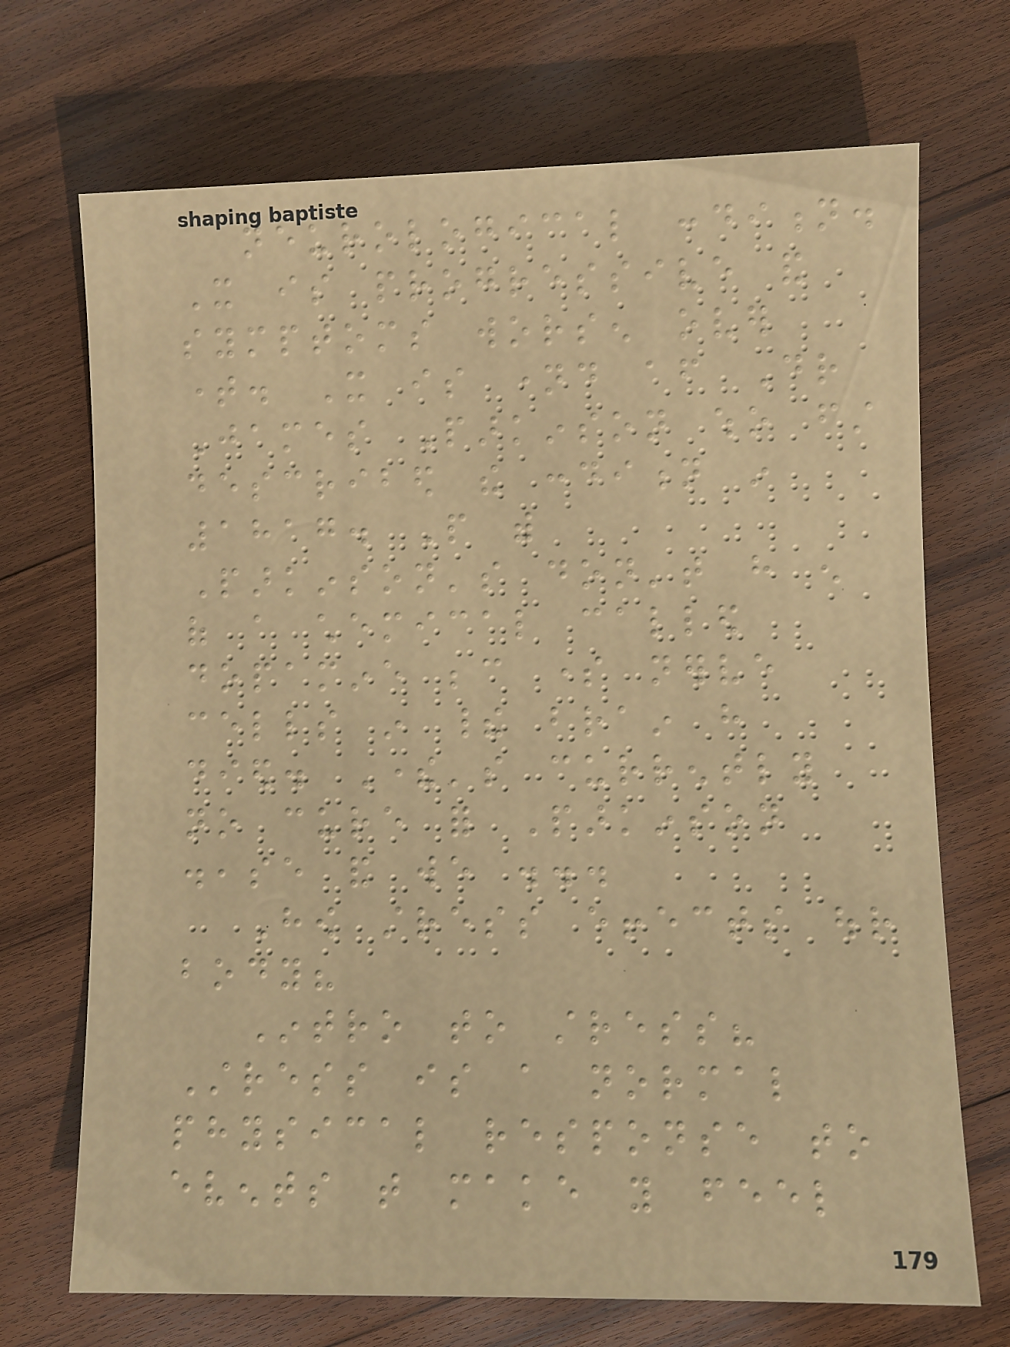neurological condition.
It is progressive and
symptoms worsen over
time. It is named after Dr
James Parkinson who first
described the condition in
1817. People with
Parkinson's don't have enough
of a chemical called
dopamine because some nerve
cells in their brain have
died. There's currently
no cure for Parkinson
disease and we ...
How stress effects our
body?
Intro to stress?
Stress is a normal
physical response to
events that make you feel
